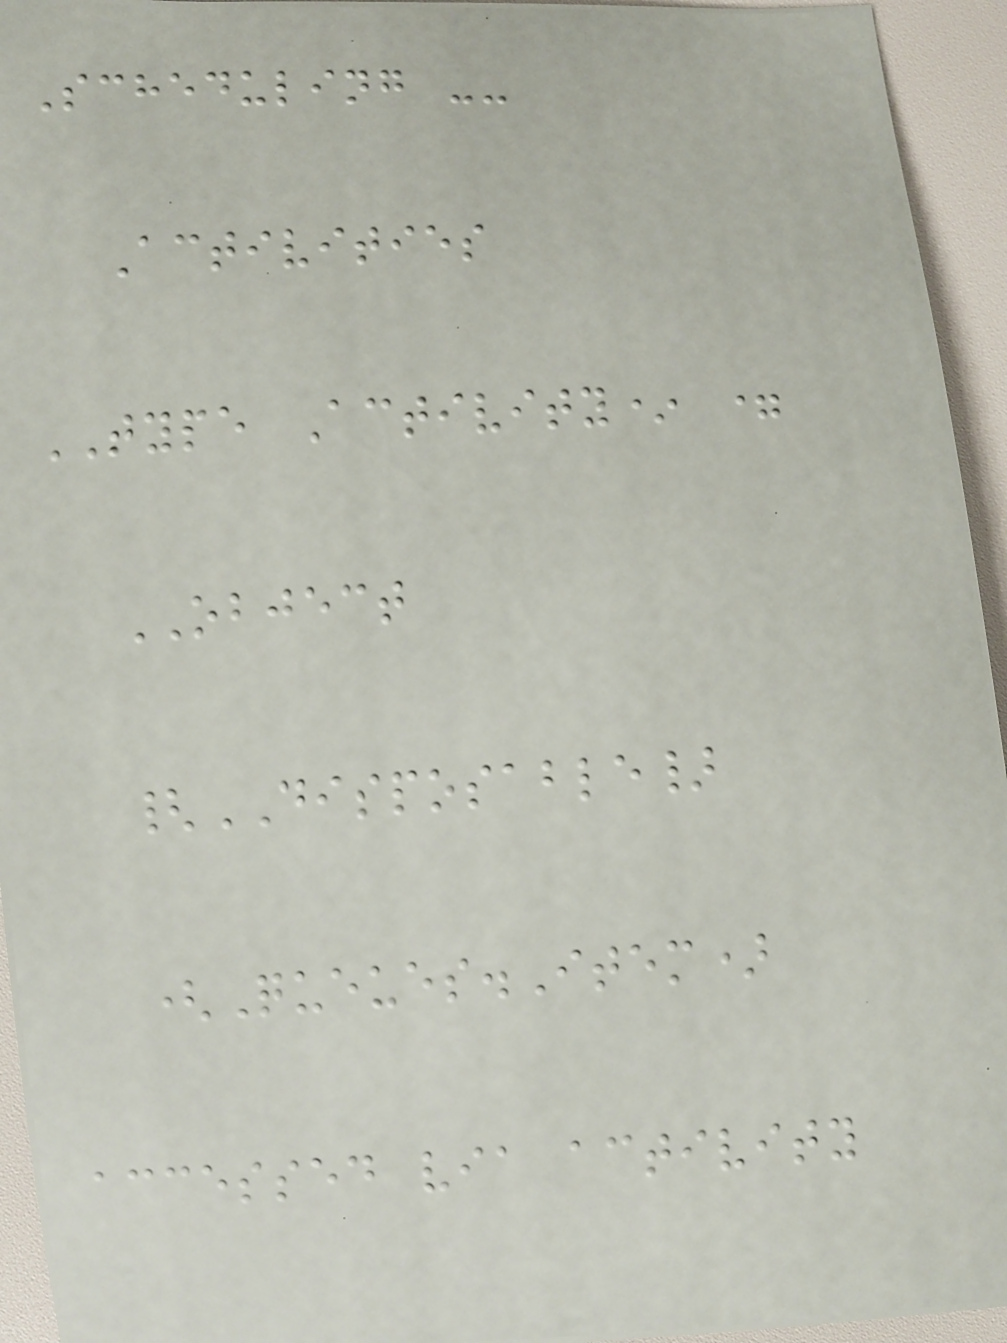Scheduling --
Activities
TYPE Activity* =
OBJECT
{DISPOSABLE}
(Queues.Item)
accessed via activity
